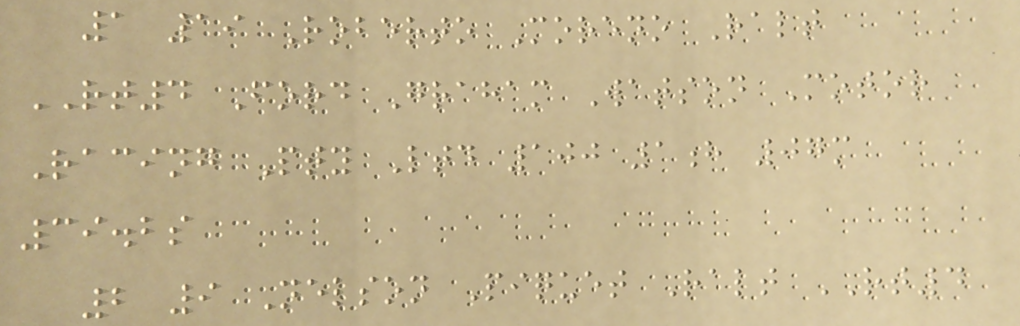1 19 Roberto Moreno Ralt
RT4 Ford Graham Watson Motor
Racing Pty Ltd 100 1h 07m
39.2s
2 9 Nelson Piquet Ralt RT4
